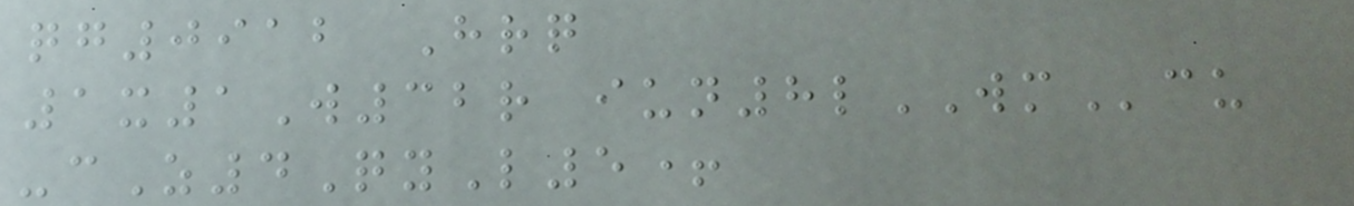qg0912 Hrq
1x1W32r iun8lWMcu
-cZ4QyL5+
